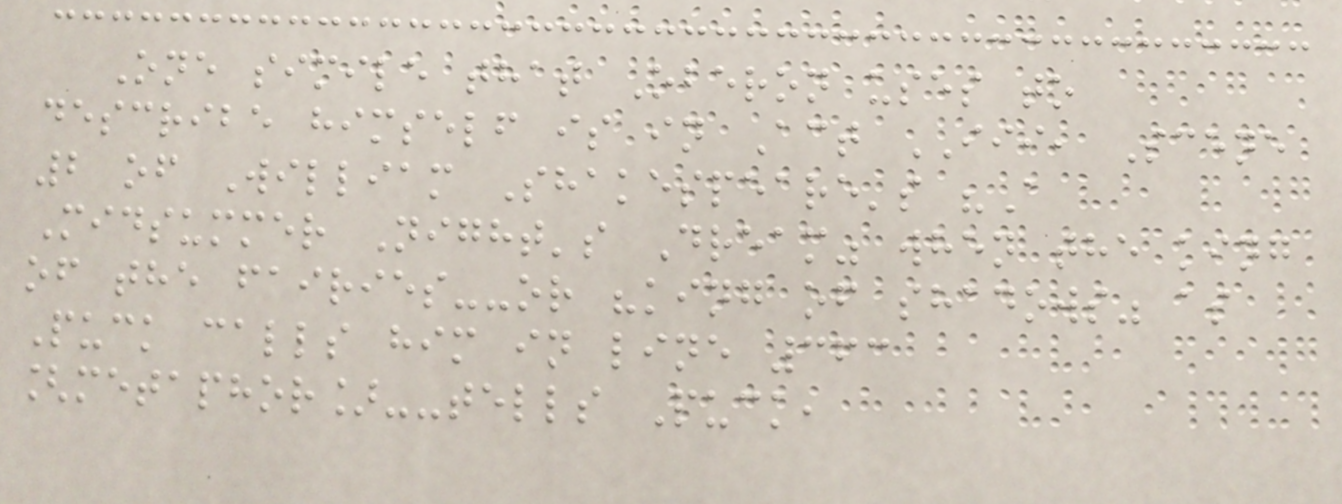One simile that Oberon uses to
describe himself is in Act III, Scene
2 of William Shakespeare's "A
Midsummer Night's Dream" when the king
of the fairies--or "king of shadows" as
Puck calls him in line 363
[metaphor]--tells Puck,
